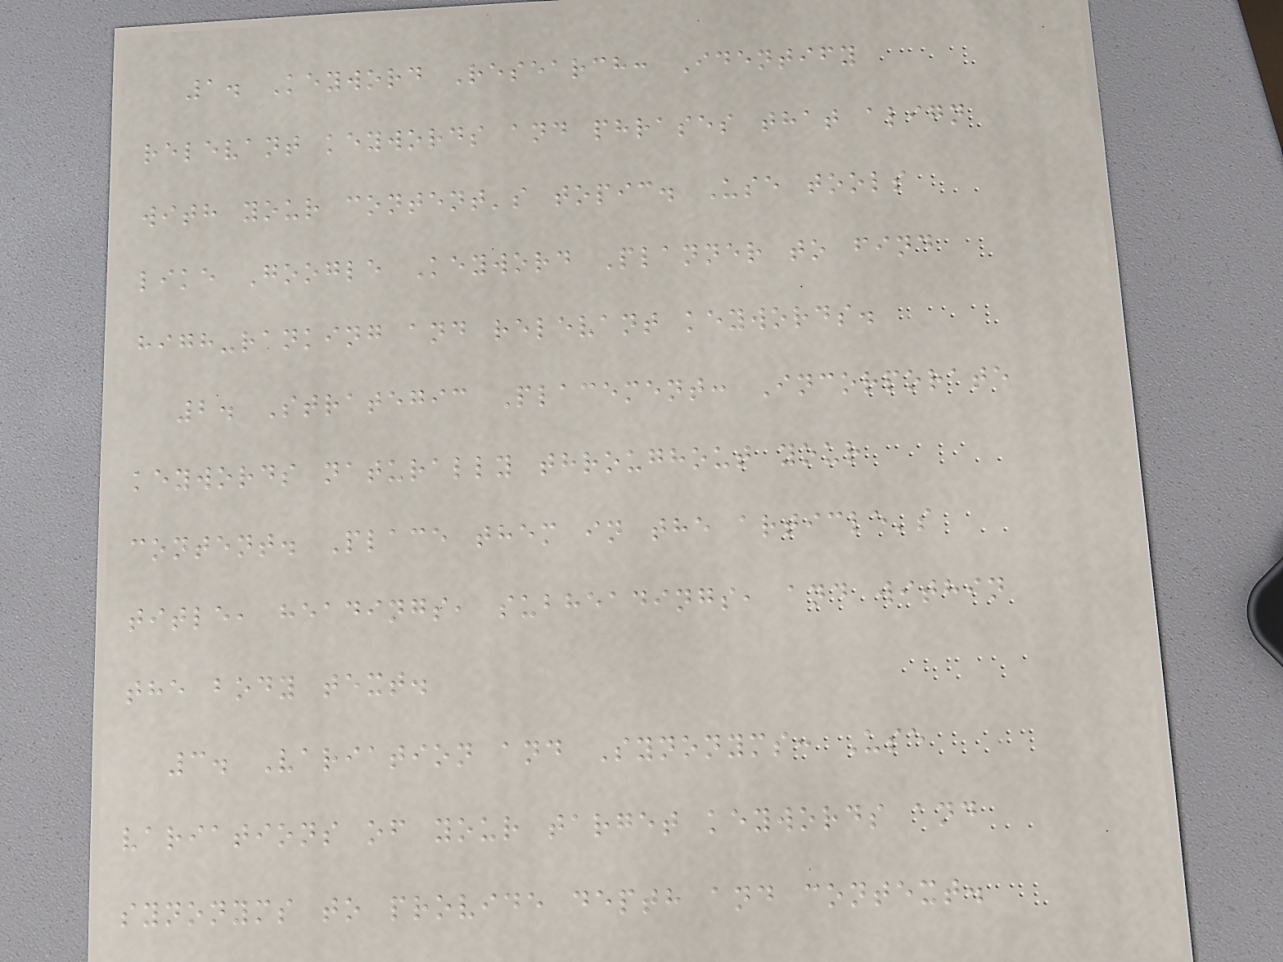1. Keyword Research: Identify
relevant keywords and phrases that align
with your content's topic. Use tools
like Google Keyword Planner to find
high-ranking and relevant keywords.
2. Strategic Placement: Incorporate
keywords naturally throughout your
content. Place them in the article's
title, headings, subheadings, and within
the body text.
3. Variation and Synonyms: Use
variations of your target keywords and
synonyms to provide depth and context.
